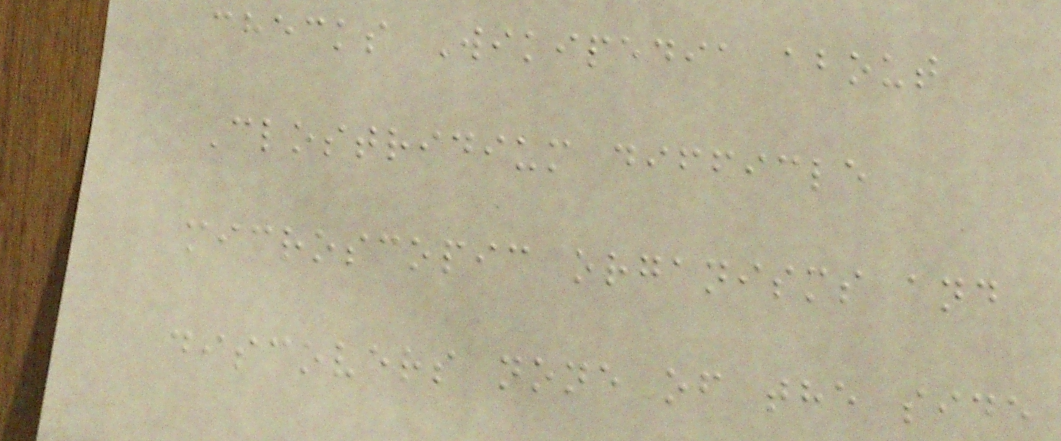checks Wikipedia about
Clostridium difficle
microscopic organisms and
discovers none of the side
